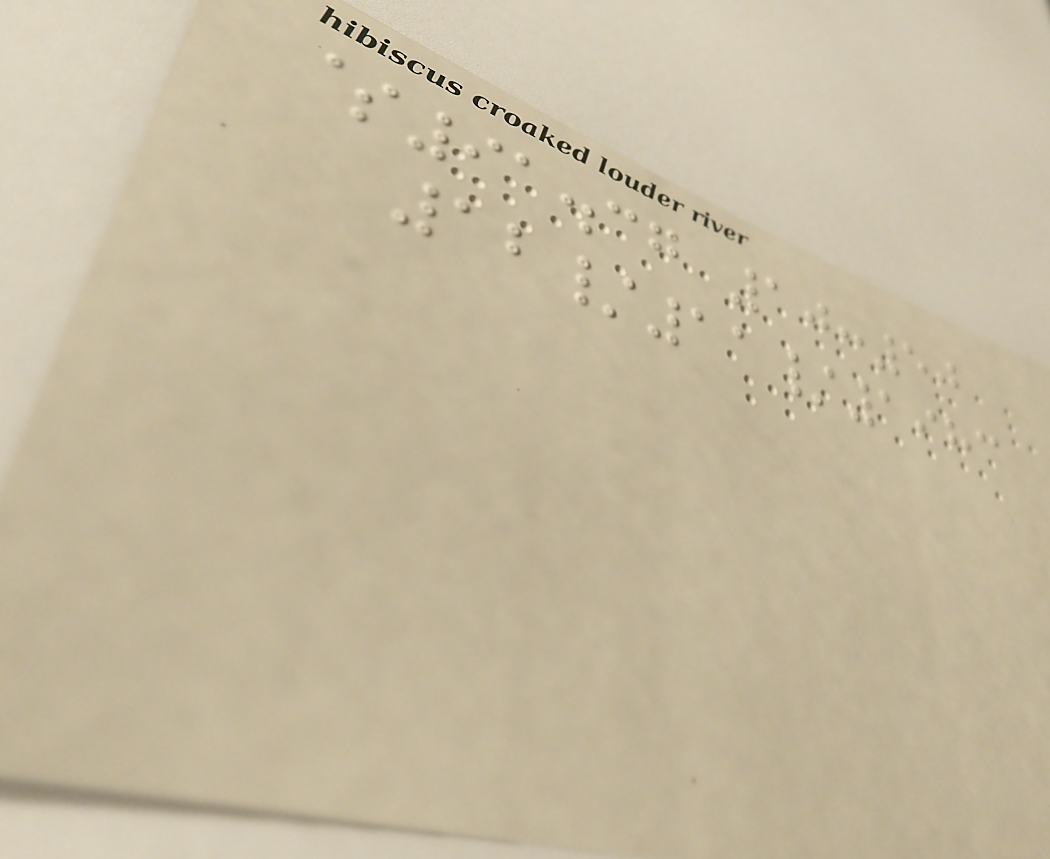$91.37 10:50
12/11/1983
